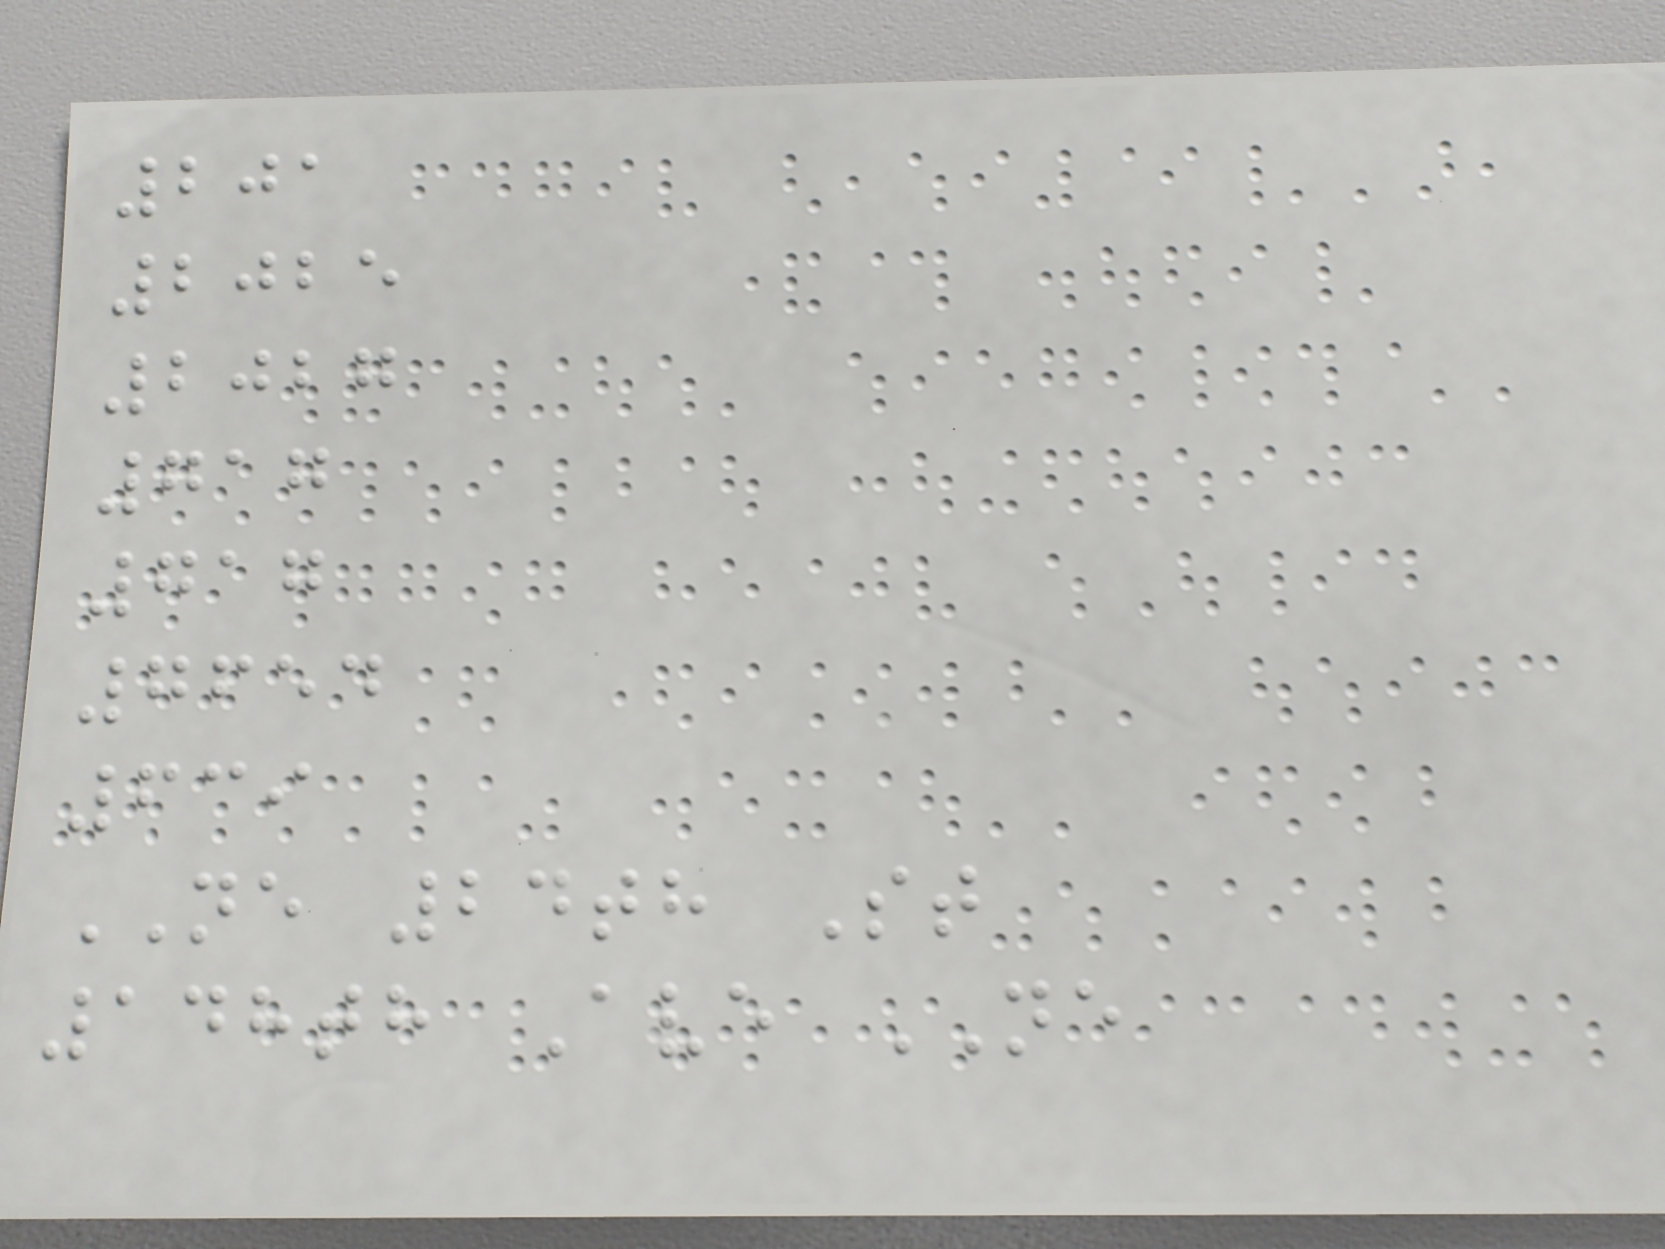201
2025
2027
717
717
7654
639
NE 24th St
148th Ave NE
